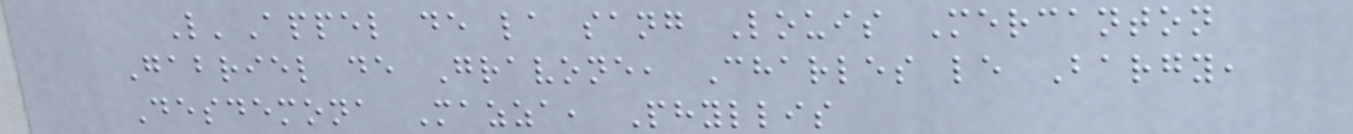L'Appel de la sang Louis Mercanton
Gabriel de Gravone, Charles le Bargy,
Desdemona Mazza, Phyllis
